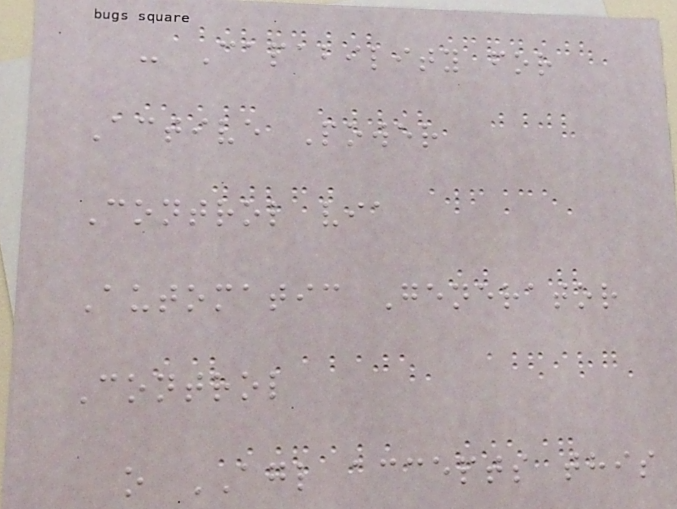- Capability for
Active Power
Control via
Automatic Generator
Control
o AGL accepts this
